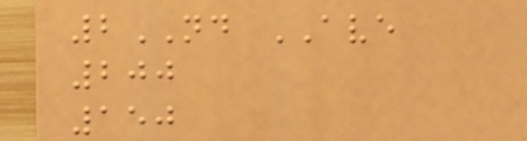2ND AVE
200
150
